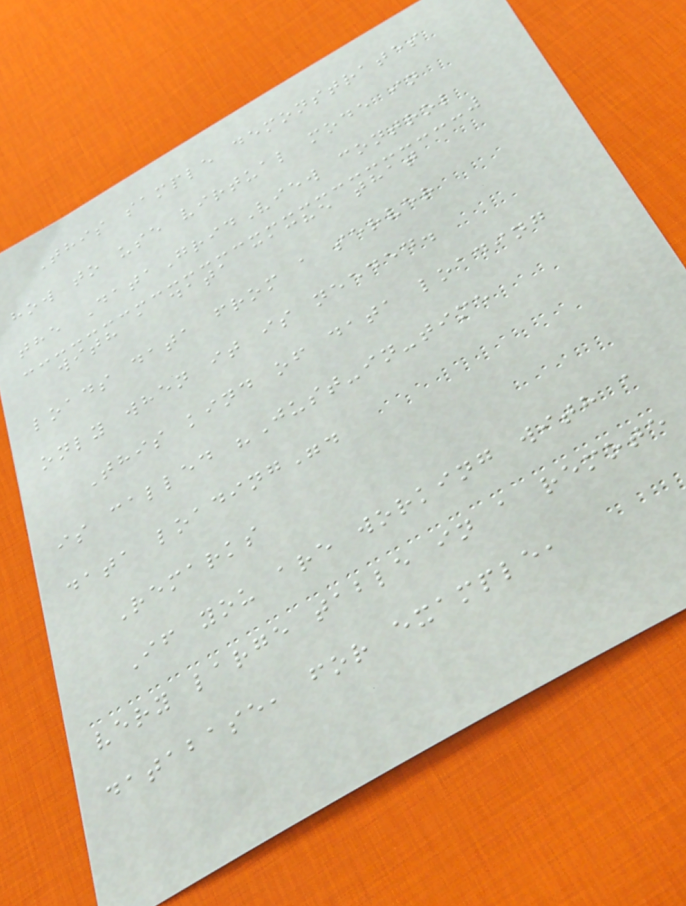This sample demonstrates
how to use virtual mode in
the DataGridView control
with a data cache that
loads data from a server
only when it is needed.
This kind of data loading
is called "Just-in-time
data loading".
Remarks
If you are working with a
very large table in a remote
database, for example,
